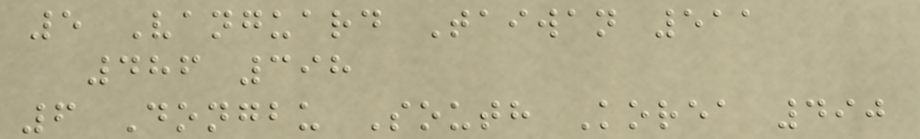5 Vanguard Taiwan 511
486 398
6 Dongbu South Korea 490
